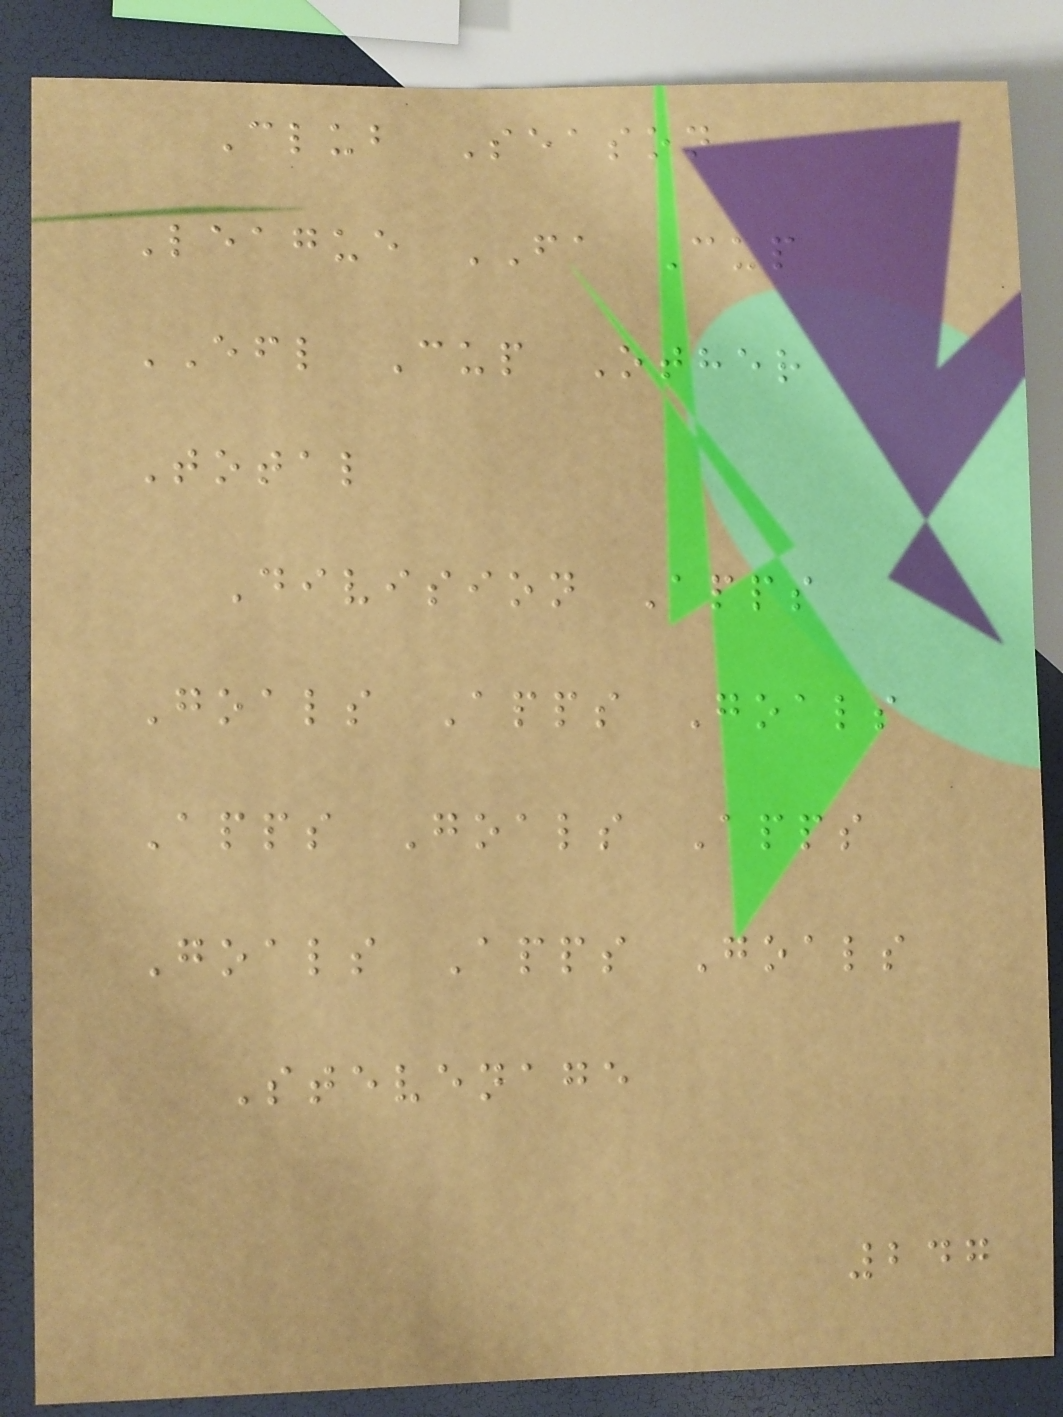Club Season
League FA Cup
EFL Cup Other
Total
Division Apps
Goals Apps Goals
Apps Goals Apps
Goals Apps Goals
Stevenage
247
